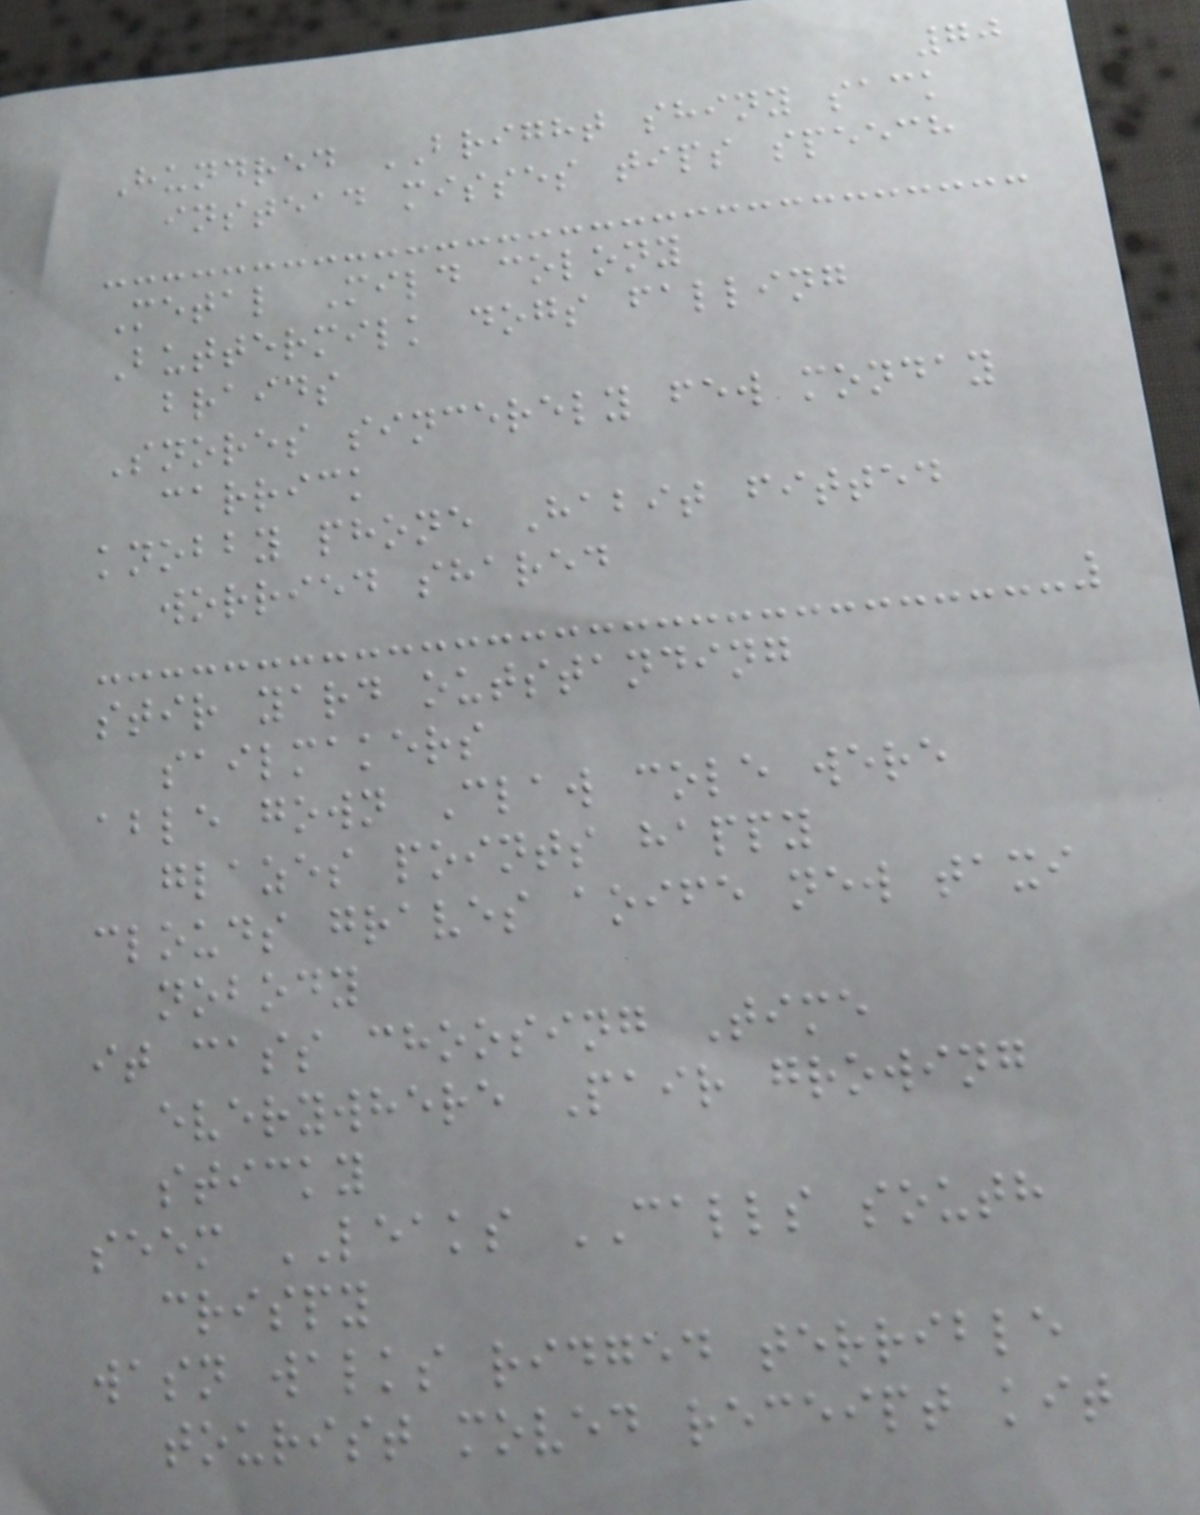70
Hundred BRIGHT shiny sack
instead misses tips speech
Metal Mild colony
Buttermilk dogs falling
braids
Snores sincerely few monday
carrick
knobby phone Habit fitted
worried shared
stir yard outstanding
sailmakers
able gown Claw cole were
glazes points happy
clouds graves aoife new taxi
nobody
it cass choosing Time
everywhere Pair growing
sticky
seem LEAKS CALLS south
crispy
wasn walks ridged terrible
tourist moved receipt kit
